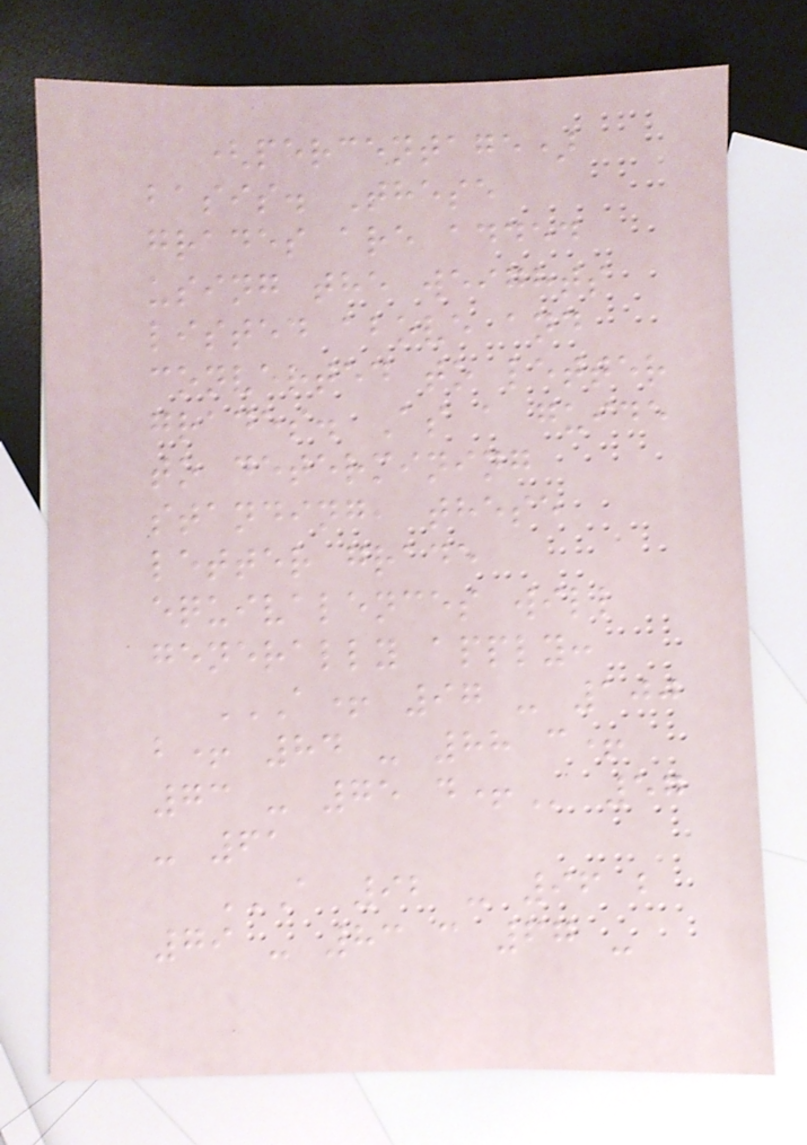(percentage)
basis. These
grades are added
using the weights
listed above and
converted to letter
grades. As a guide
to determining
standing, these
letter grade
equivalences will
generally apply:
A+ 97 - 100
B+ 84 - 88 C+
73 - 75 D+ 57
- 61
A 92 - 96 B
79 - 83 C 67 -
